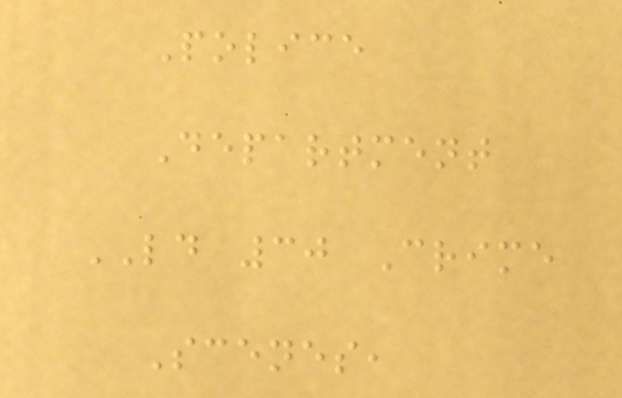Police
Department
LD 30 Crime
Scenes,
